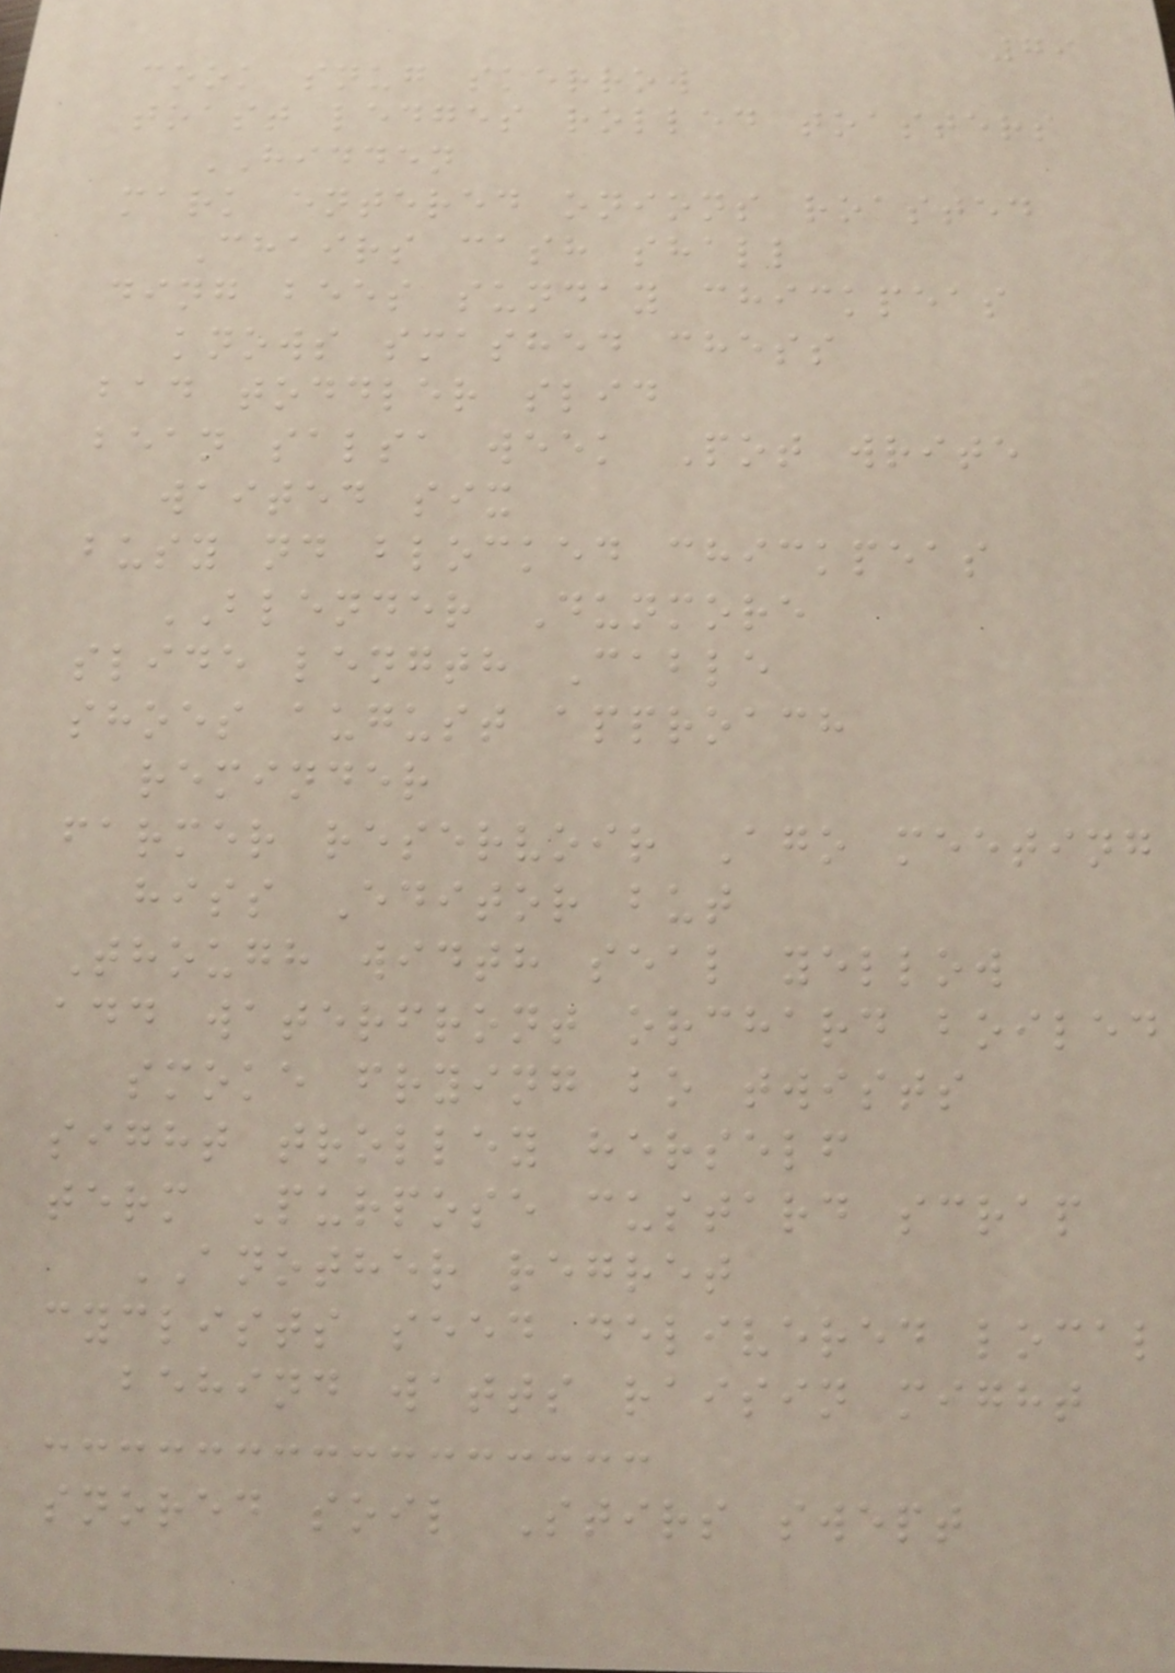79
cook snug skerrow
toast ledges rolled toasters
HIDDEN
mark entered onions roasted
Chairs cash shall
ding bees sunday chickpeas
knows smashed chess
bad toddler slid
bean salsa week Pot write
waited six
busy nd blocked chickpeas
BLENDER Dunmore
slide length Cable
shoes august approach
reminder
farmer reservoir Ago meeting
hiss Editor but
Though width seal yellow
add waterfront orchard boiled
smoke frying bo twists
sight trolley herself
term Purpose custard scrap
ANOTHER regret
cyclists seed delivered local
behind watts raisin might
snored soil Stirs swept
